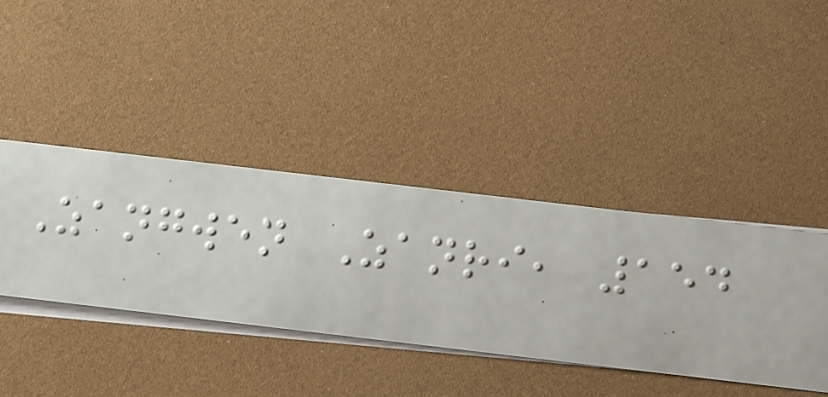Zangwen Zanri, 154
